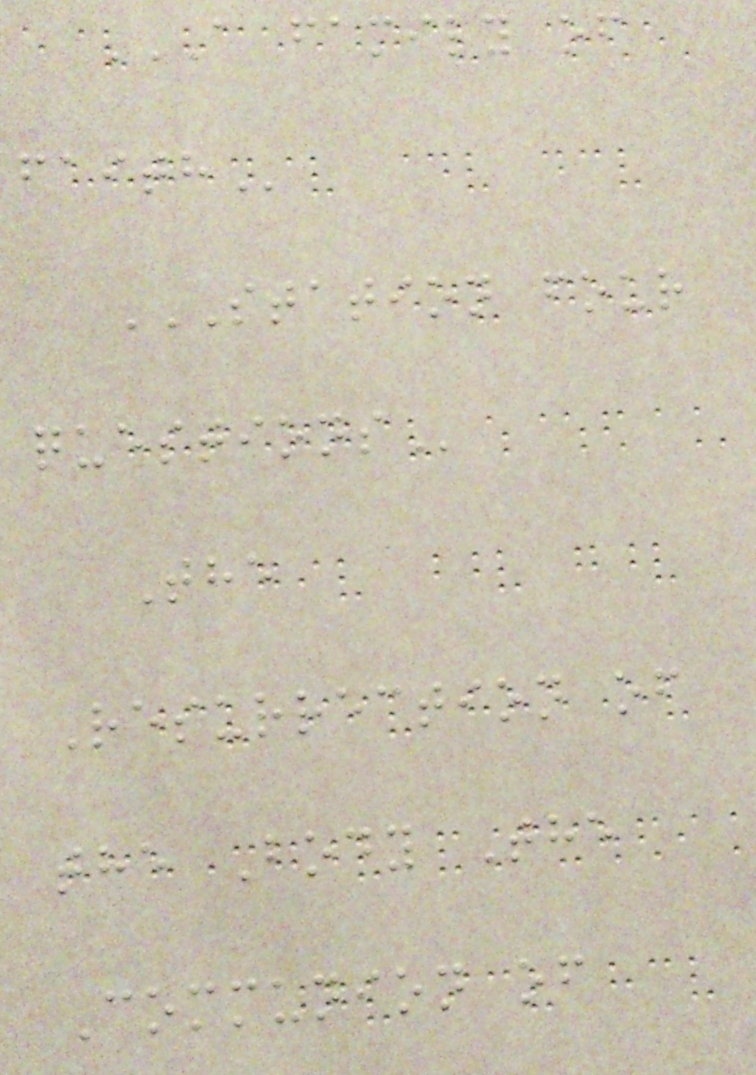A FAMILY OF
FAITH
STATION FOUR
QUESTIONS
The
Resurrection of
the Body The
Communion of
